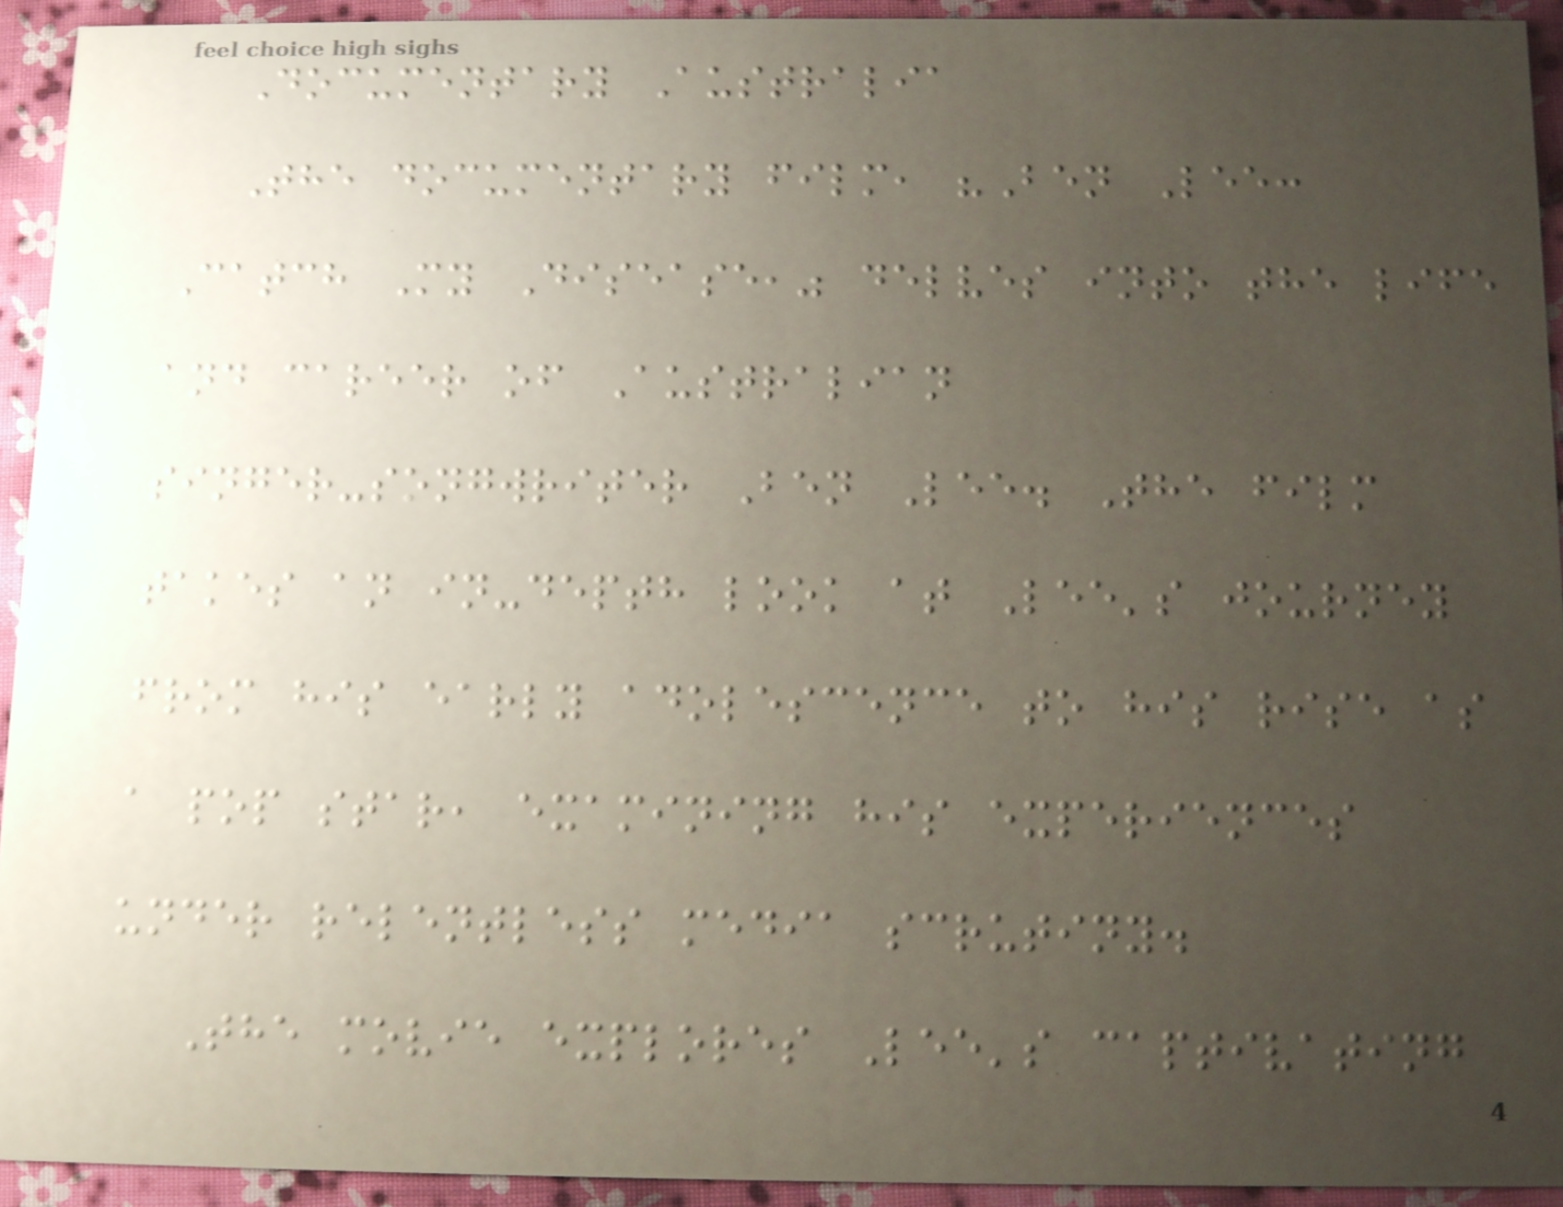Documentary Australia
The documentary film, "Ben Lee:
Catch My Disease," delves into the life
and career of Australian
singer-songwriter Ben Lee. The film
takes an in-depth look at Lee's journey
from his early adolescence to his rise as
a pop star, examining his experiences
under relentless media scrutiny.
The movie explores Lee's captivating
